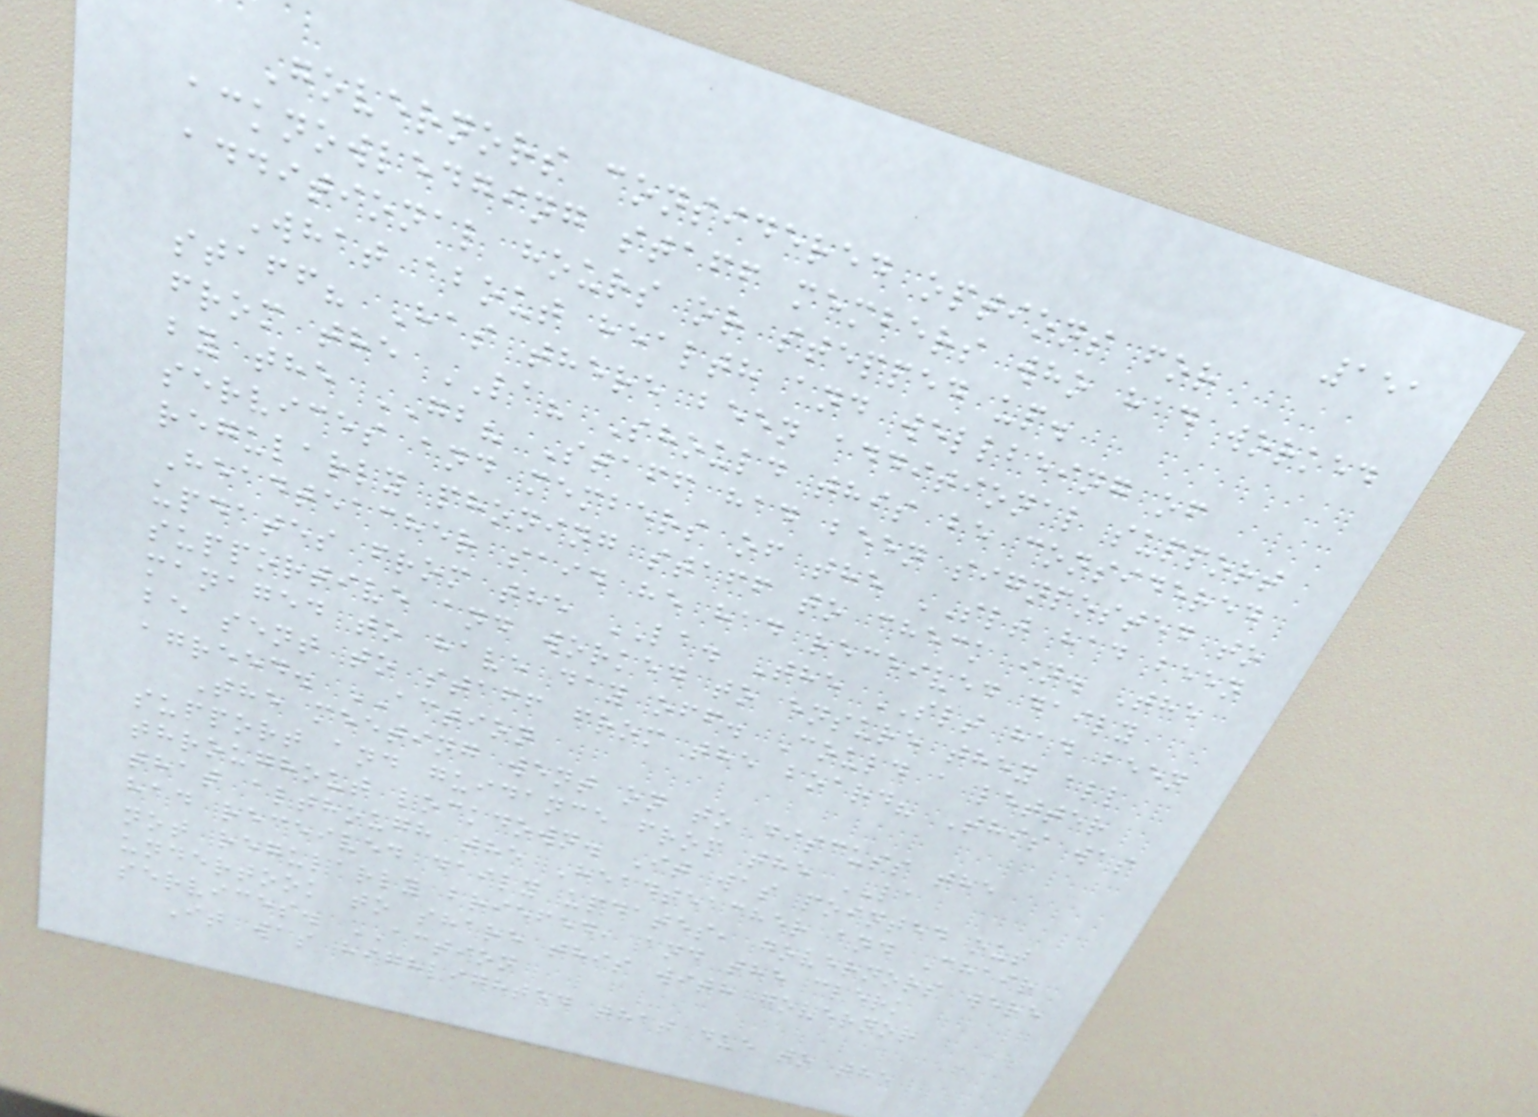151
Governors considered options for
acknowledging staff members who had worked
additional hours or stepped up.
What about health and wellbeing of
staff? Has there been additional support
from the LA? Should this be considered
by the GB? Staff had been signposted to
services and members of the SLT had been
regularly phoning staff to check in. The
Headteacher said he had received daily
updates from the LA. The SLT had been
supportive and worked to ensure they all
managed to have day off. Could a letter
be sent to staff from the board? This was
agreed. ACTION
The meeting went on to discuss the
support and guidance from the LA
throughout lockdown. It was pointed out
that although the Headteacher and Chair
had received daily updates, governors were
not regularly briefed, and the clerk
undertook to share this with governor
services. ACTION
It was highlighted that due to the
